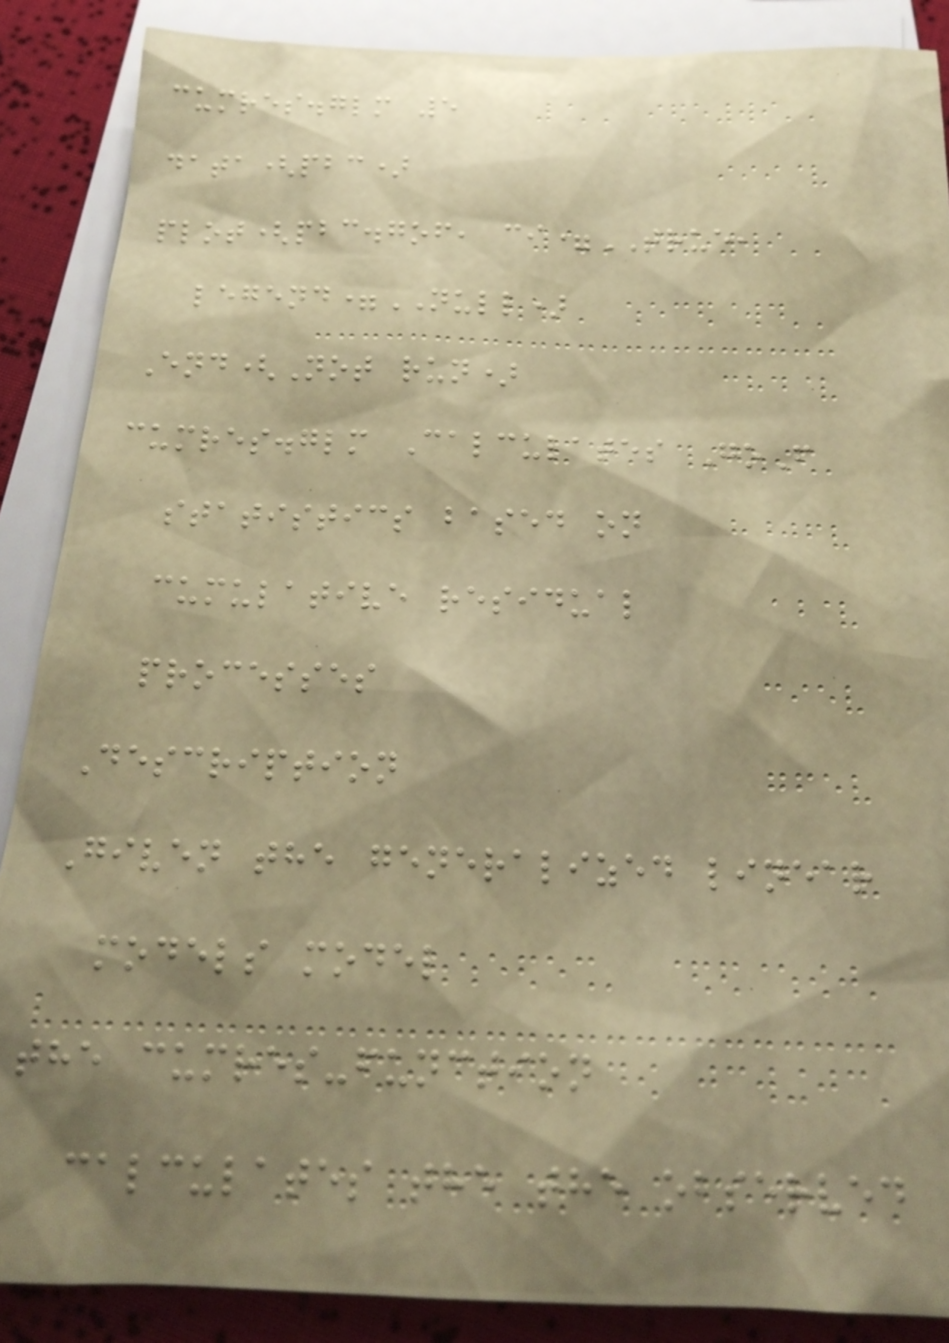cumres.glm 5
data(pbc)
plot(pbc.gof, ci=TRUE,
legend=NULL)
End(Not run)
cumres.glm Calculates GoF
statistics based on
cumulative residual
processes
Description
Given the generalized linear
models model
the cumres-function
calculates the the observed
